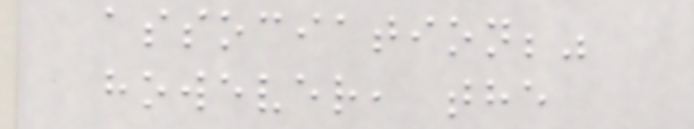association;"
however, the
